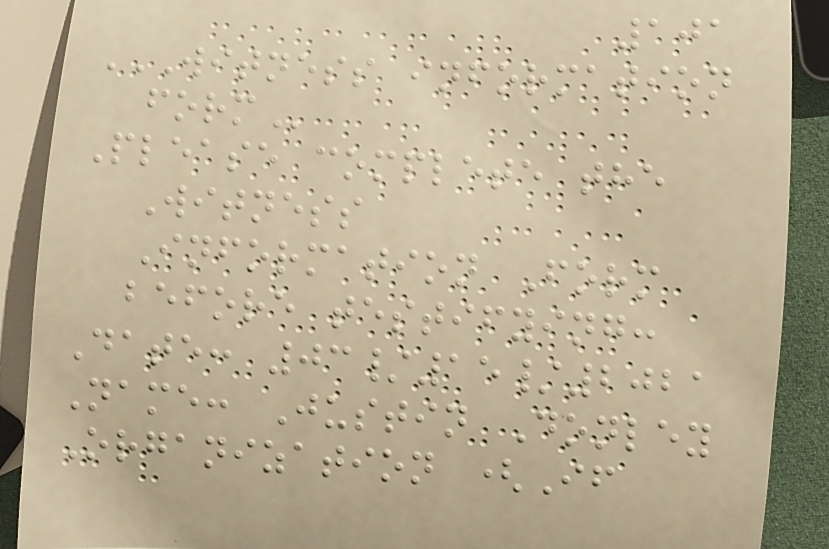101
WITNESS INFORMATION
FORM
Please complete the
Witness
Information Form
before testifying:
Date: 03/15/2021
Name: Justin Donley
Organization (If
